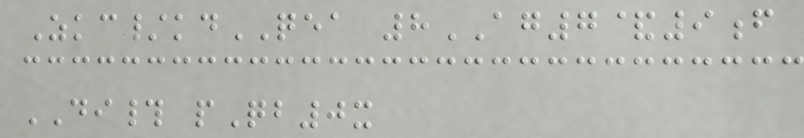Zkc/kdQEA 8AG7&9f
DI# pQb0x
